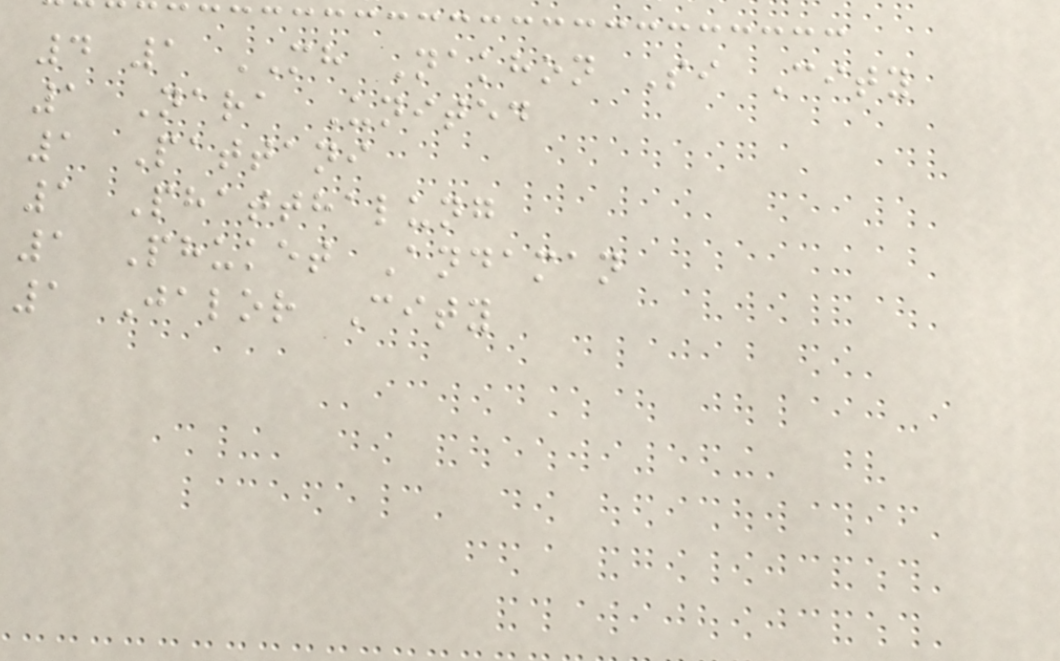4 1 MH Nakhon Si City
1 Nara United
1 Pattani
1 Phatthalung
1 Phuket Andaman
1 Jalor City
